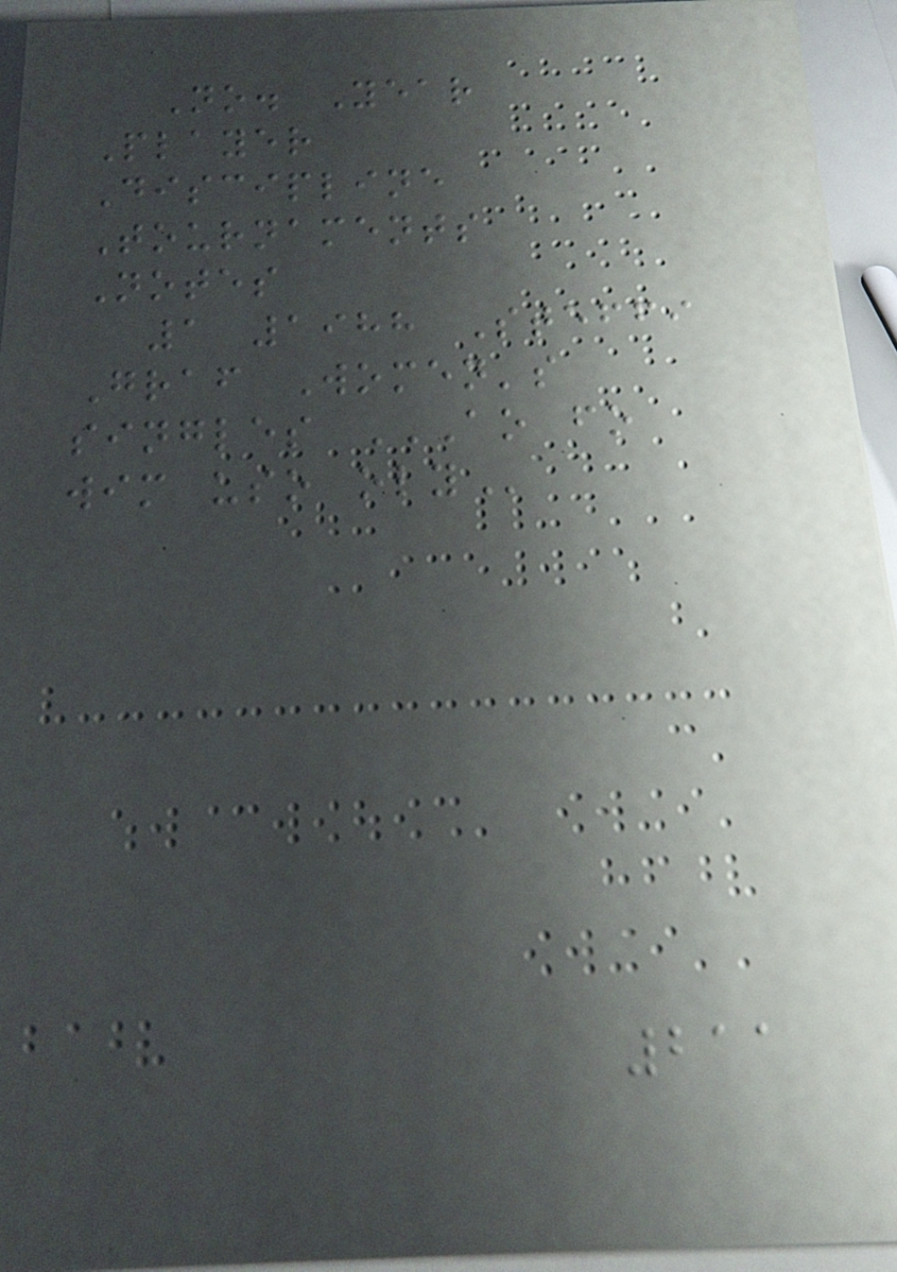No. Year
Player
Discipline
Tournaments
Notes
1 1988 Steffi
Graf Women's
singles AO FO
WIM USO OLY
211
